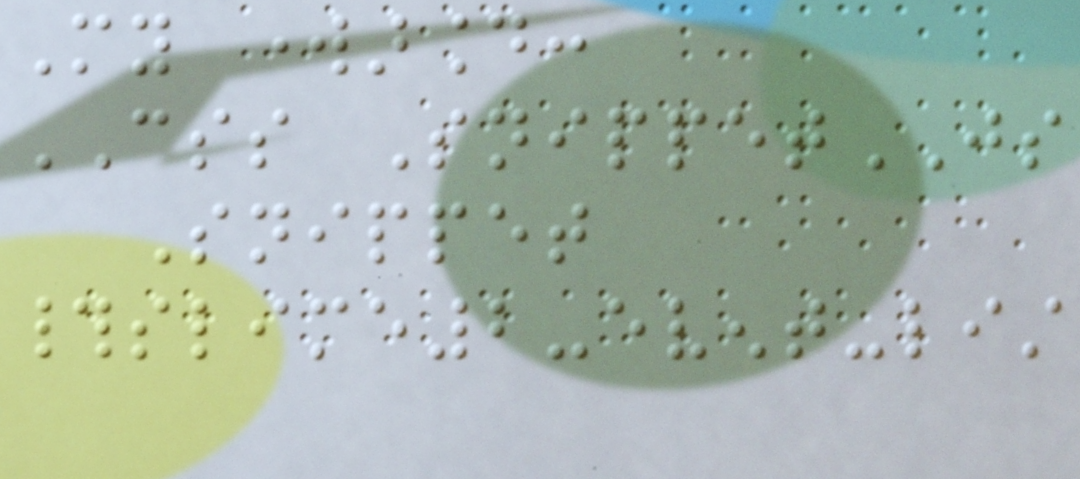My workaround:
CSS SnippetJS
Snippet
#slime2-event-list
